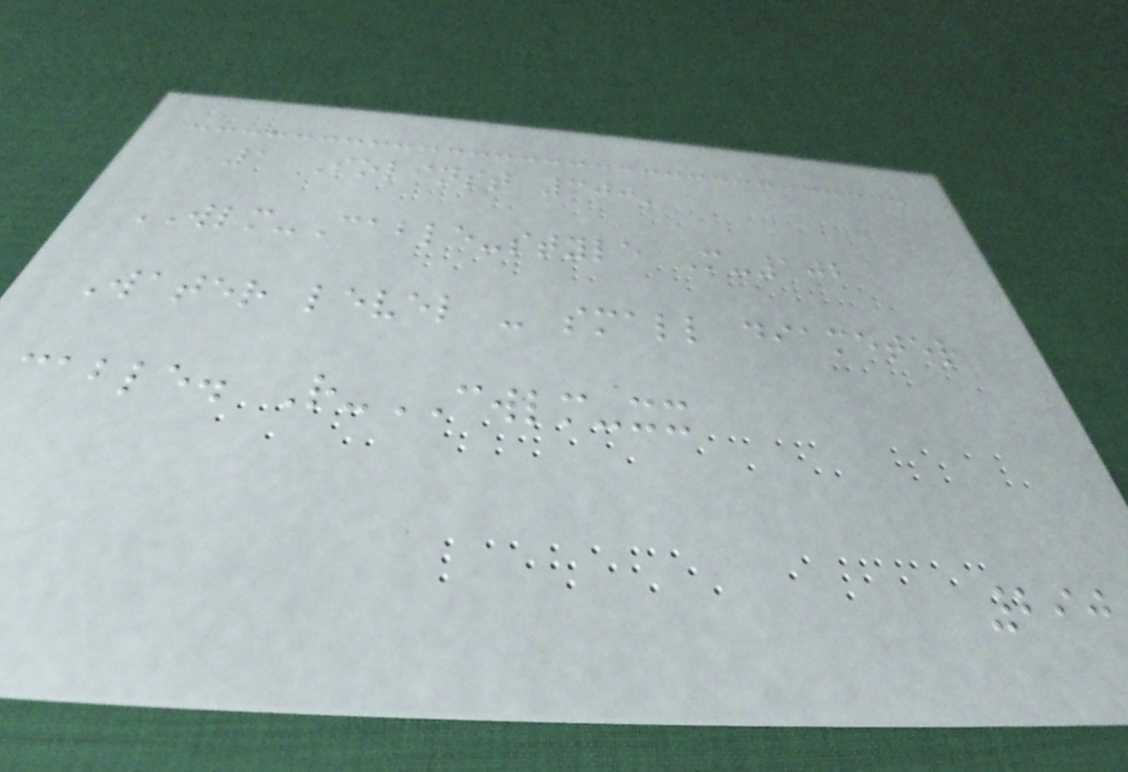1 Solinst 300'
WLM-Cable-style M-102
Water level - small diameter
cable. R-CWLM-xx
290
